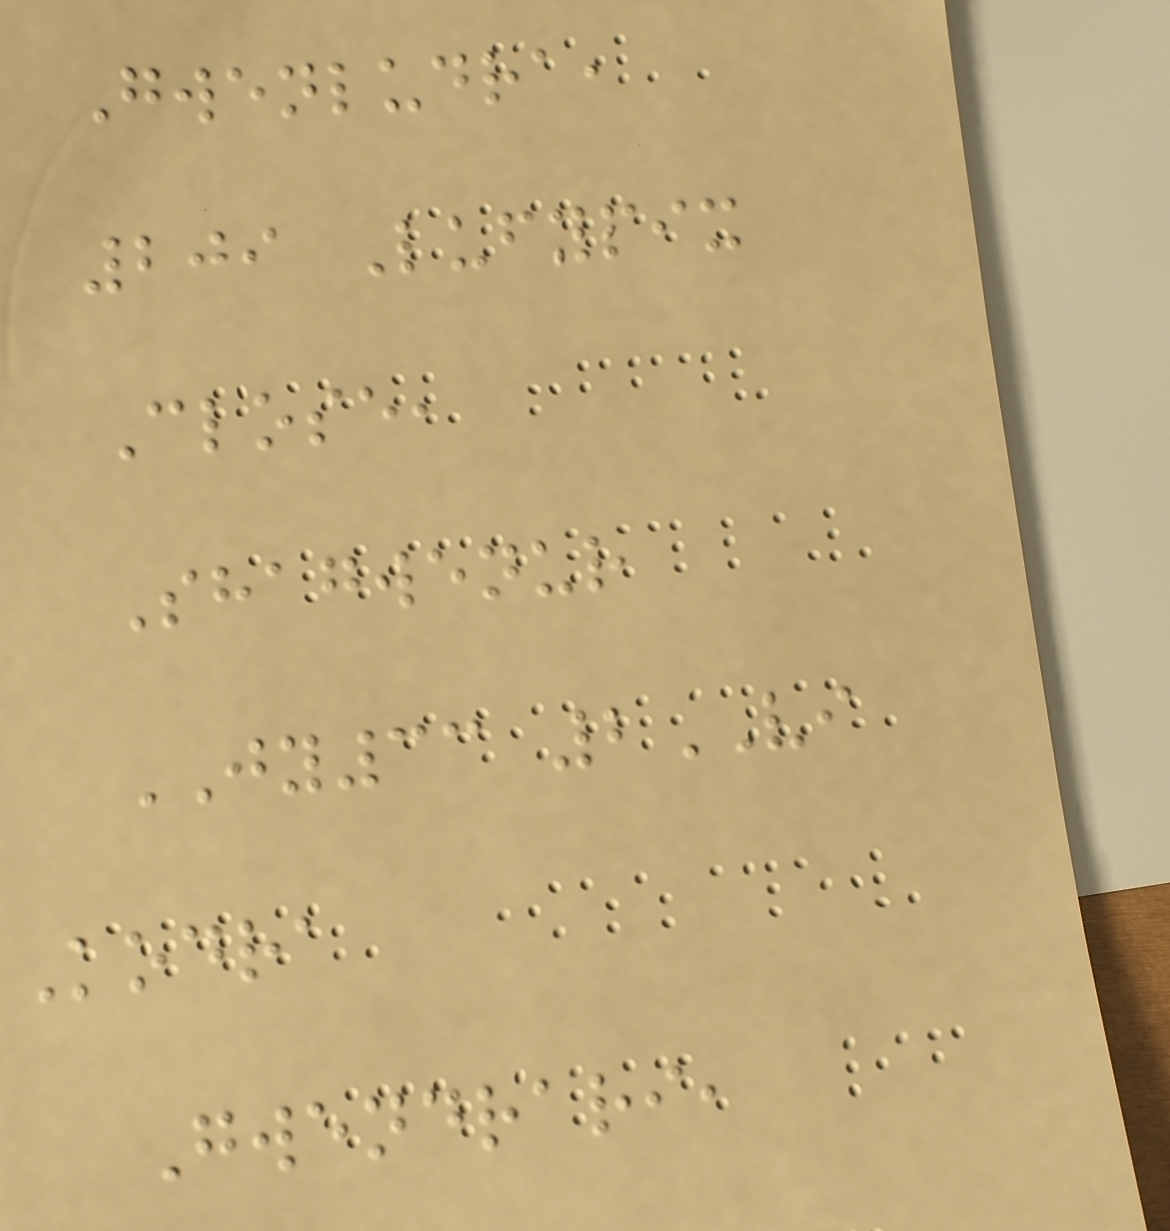Gwenludra,
209 Lufypix
Close,
Shagwenur
JY33 2VI
Kodra
Gwendrari,
